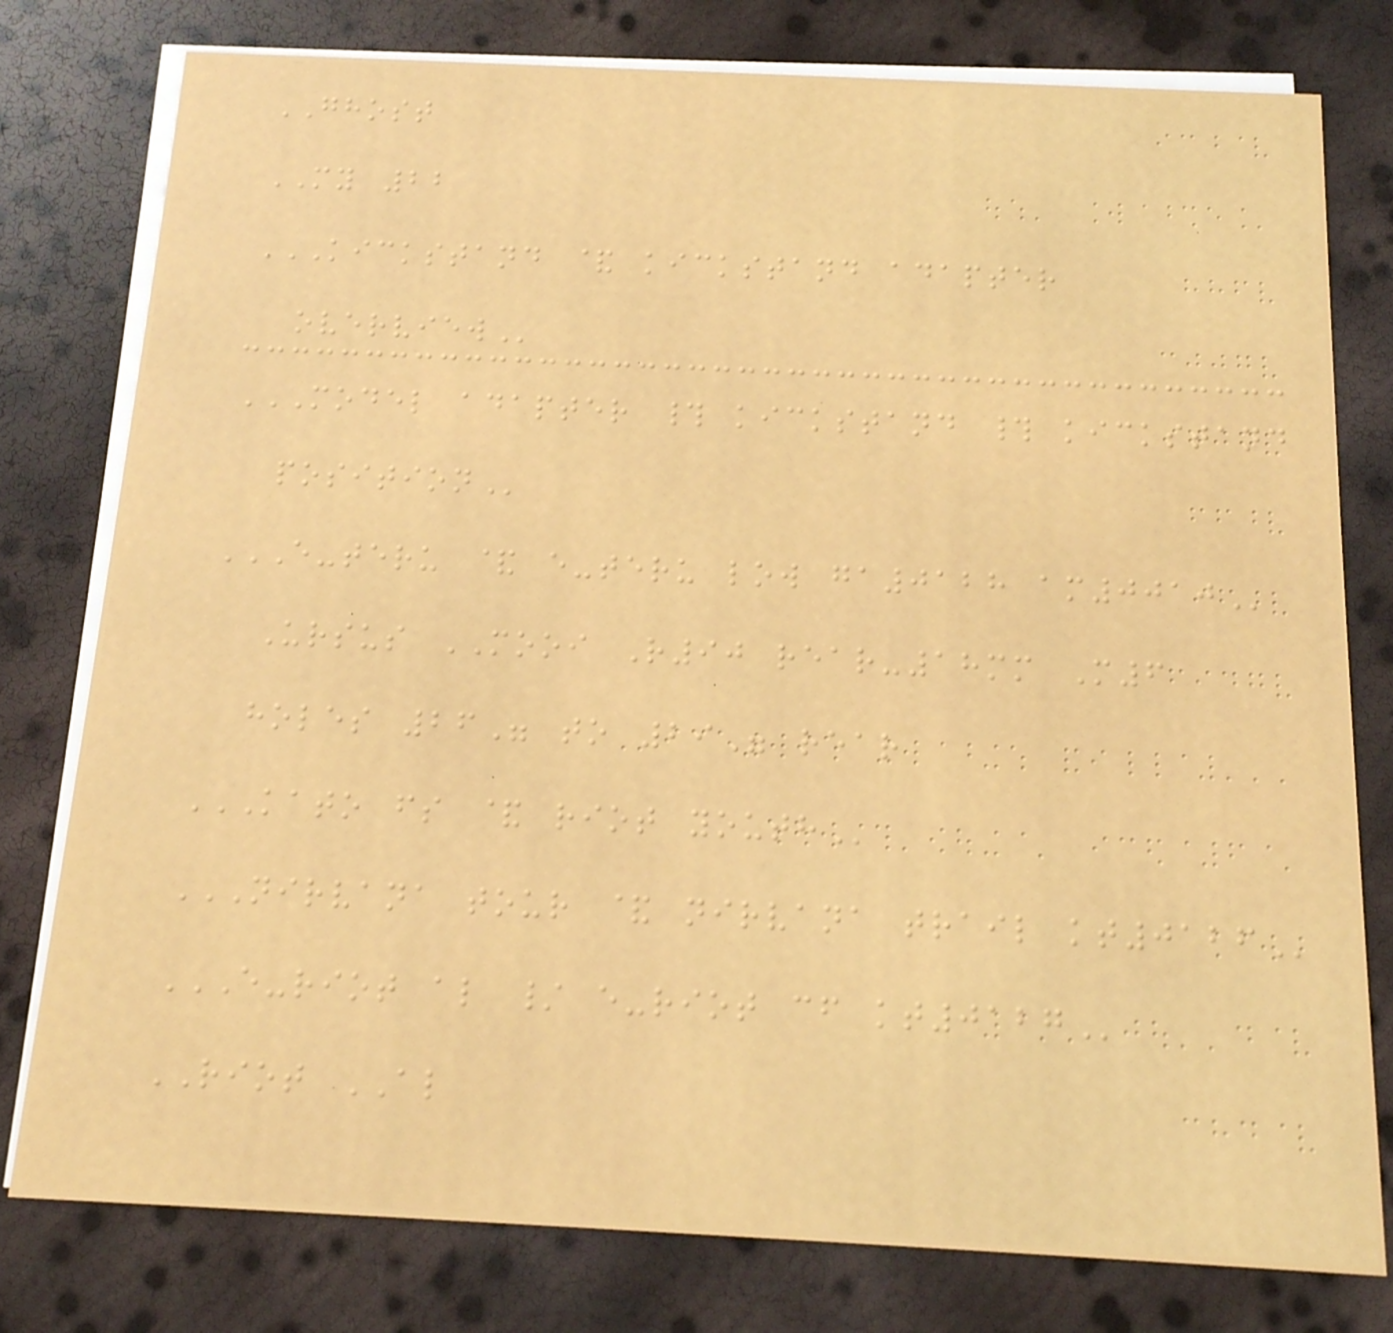GHOST
MY 22
KICKSTAND & KICKSTAND ADAPTER
OVERVIEW
MODEL ADAPTER # KICKSTAND # KICKSTAND
POSITION
E-TERU & E-TERU LOW GA0128 AM0010
Ursus MOOI R90 rear-18mm M6
holes 26" to 29" rear
KATO FS & RIOT YOUTH
NIRVANA TOUR & NIRVANA TRAIL KT0126
E-RIOT AL / E-RIOT CF KT0127
RIOT AL
